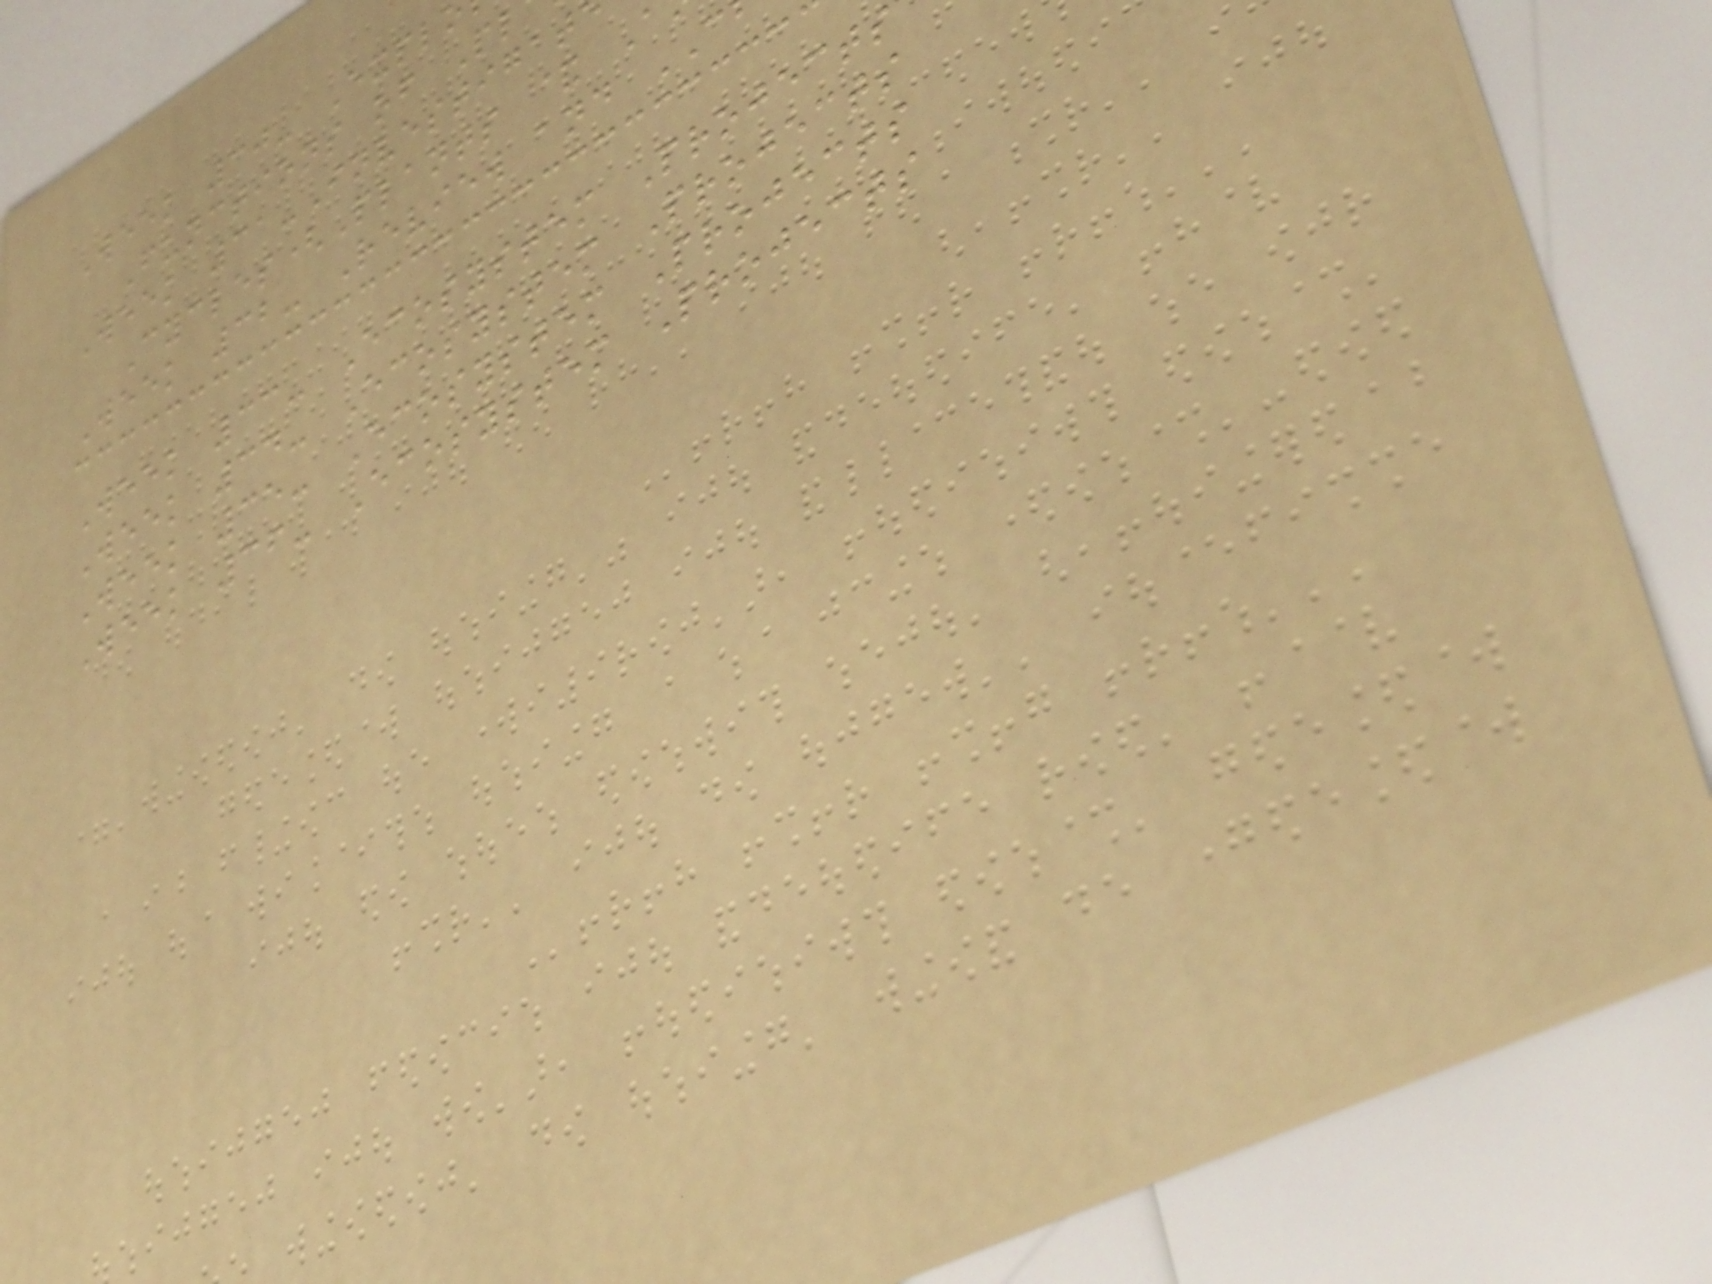Week 30- Expl
Functions of Pl
Week 31-Investigat
Cycles(Plants & A
Week 32- Review and
Week 33- Ecosystem Projects
Week 34- Ecosystem Projects
Week 35- Ecosystem Projects
Week 36- Ecosystem Projects
